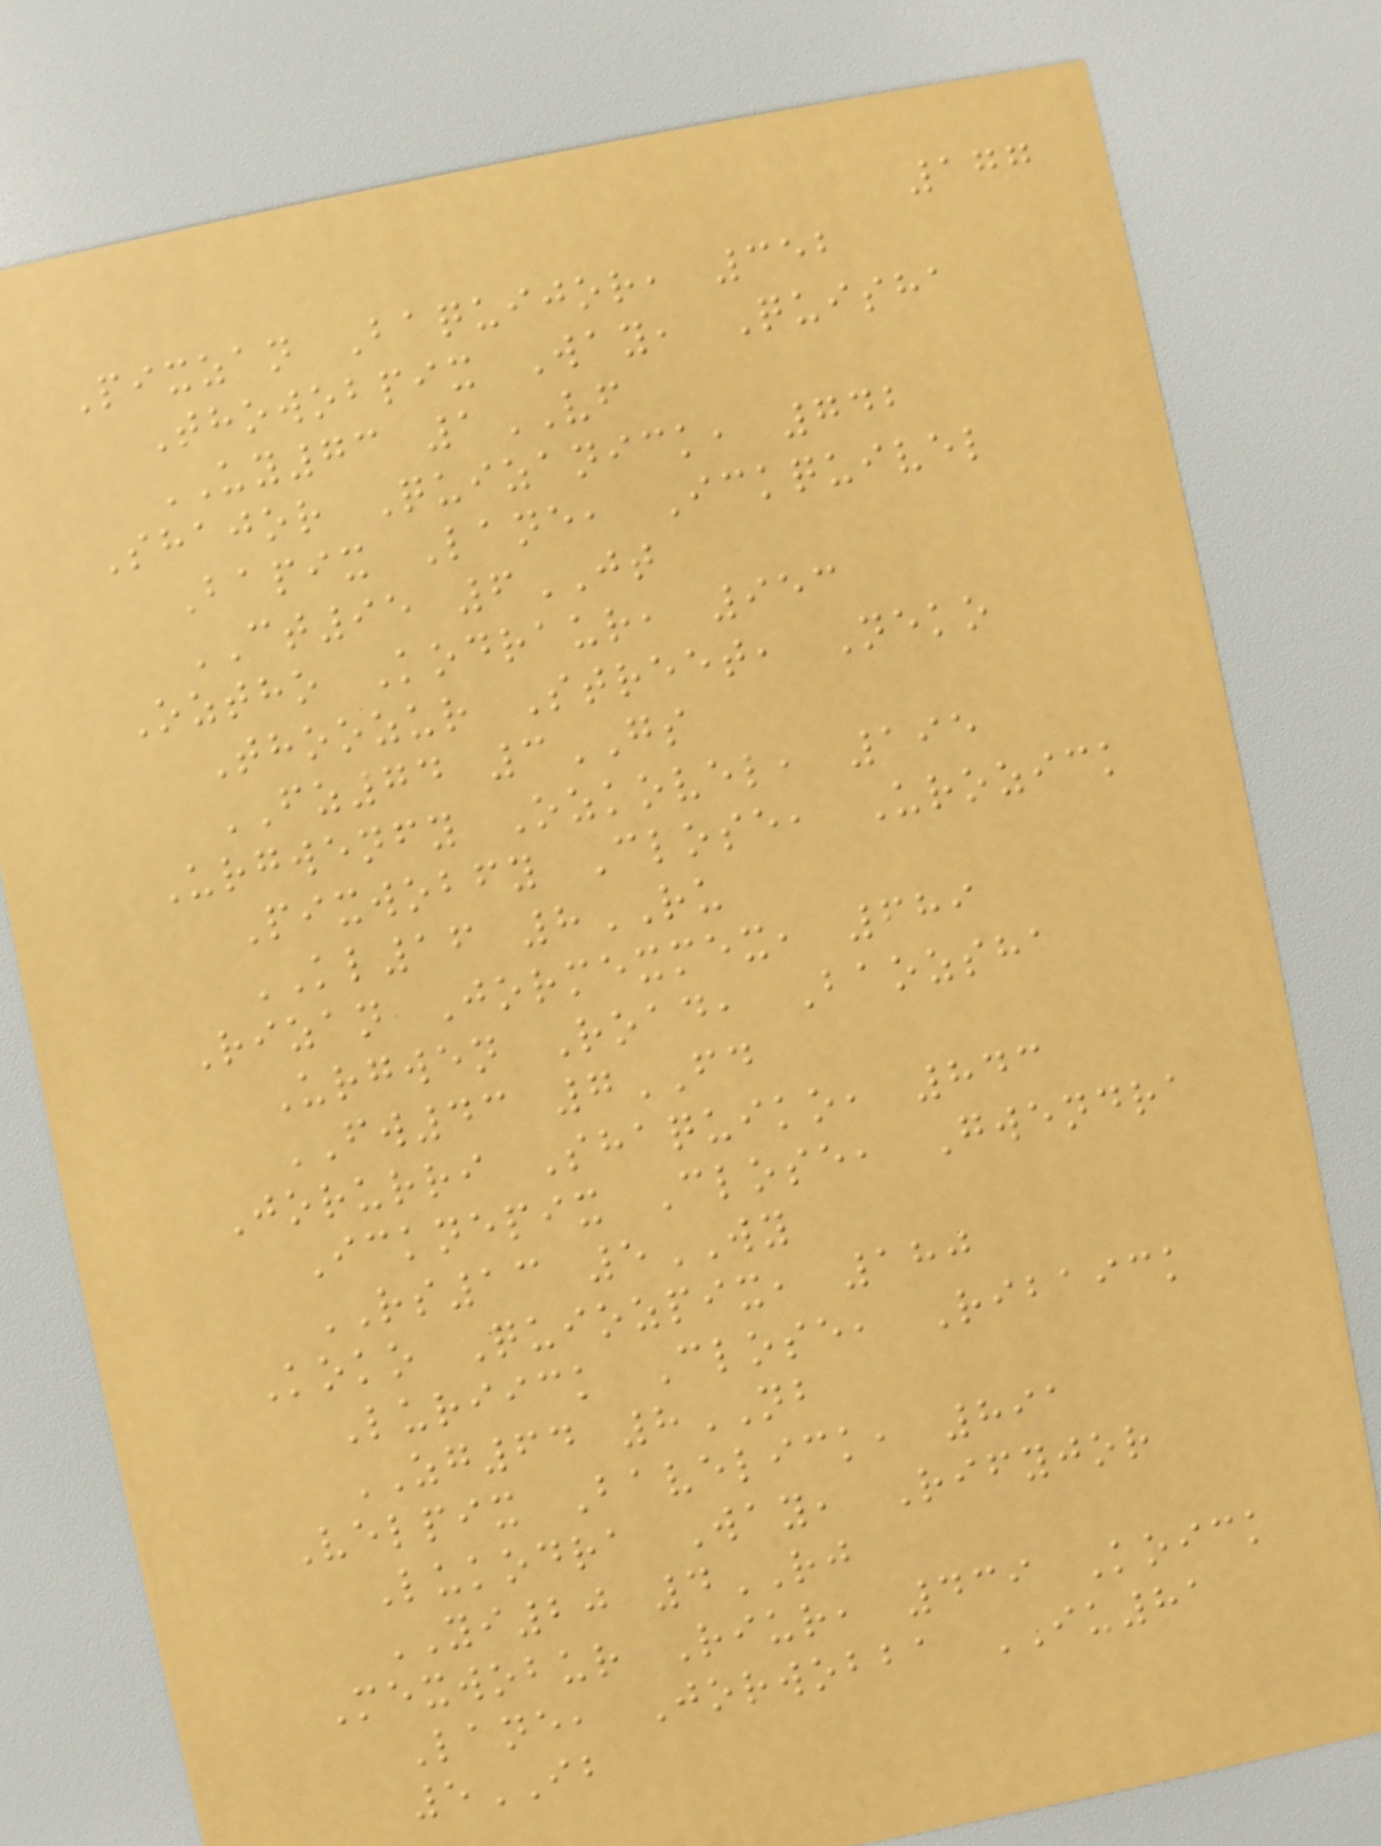177
Pixzan Baquijor, 352
Thowobpix Way, Quisha
UY73 1VF
Shajor Quizanick, 742
Bapix Lane, Ickquivel
CT95 6JT
Oztho Kodraur, 953
Thoozur Street, Neko
FZ74 3GS
Urgwenfy Ozkovel, 195
Pixwobfy Close, Urozick
KL16 8RU
Rizan Jormexmex, 689
Urgwen Road, Baozsha
FW43 7FD
Jorurri Shaquiko, 843
Icknepix Close, Gwendra
RS13 5WY
Koko Quiozpix, 180
Luriick Close, Ribaick
ZG64 8NB
Velpix Bavelick, 891
Lukodra Way, Rifyjor
YI20 4RJ
Mexwobur Riur, 439 Koick
Lane, Jorwobba IU81
5IB
